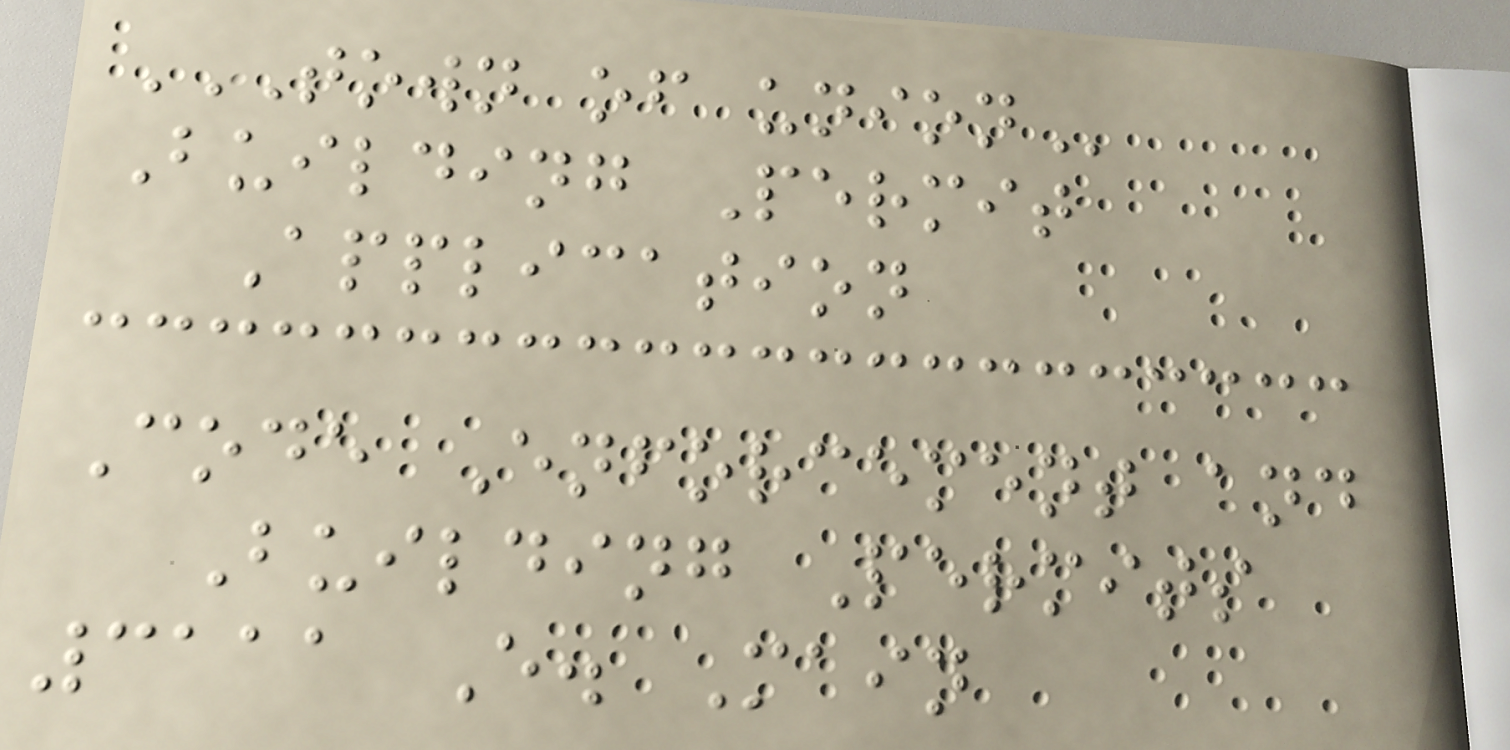TOWN OF UNION
Building Permit
Application
Code Enforcement and
Building Permits
3111 E. Main
